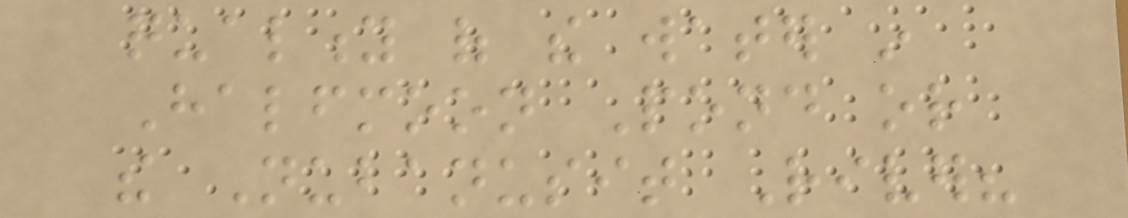quality of the water in
Halfmoon Pond or
the Nubanusit River?
